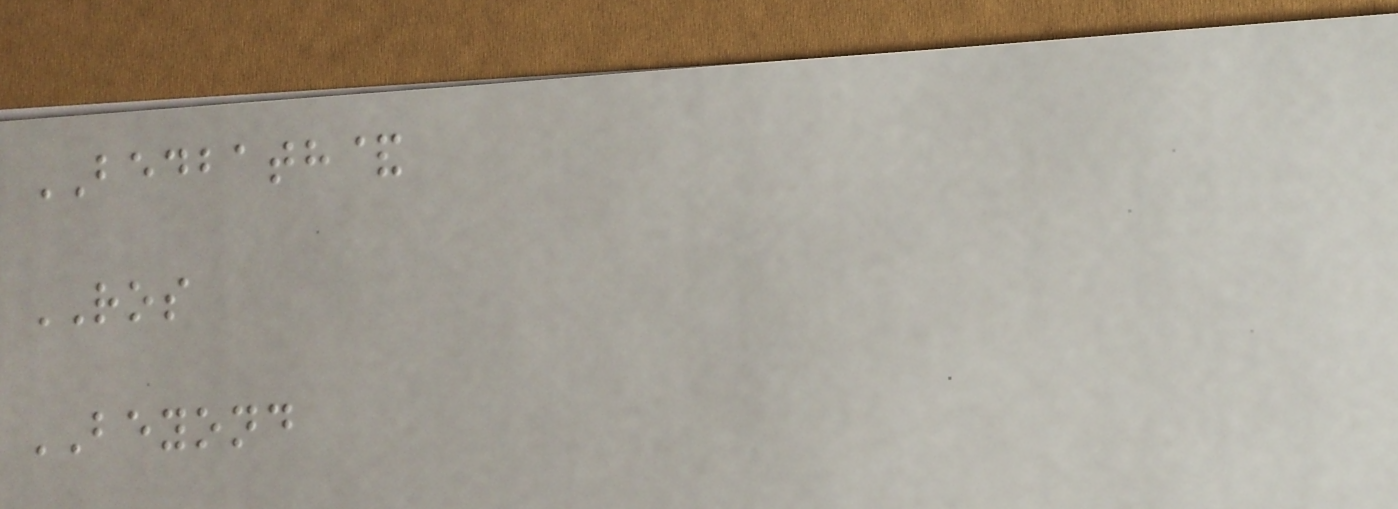BEDBATH&
ROS
BEYOND
